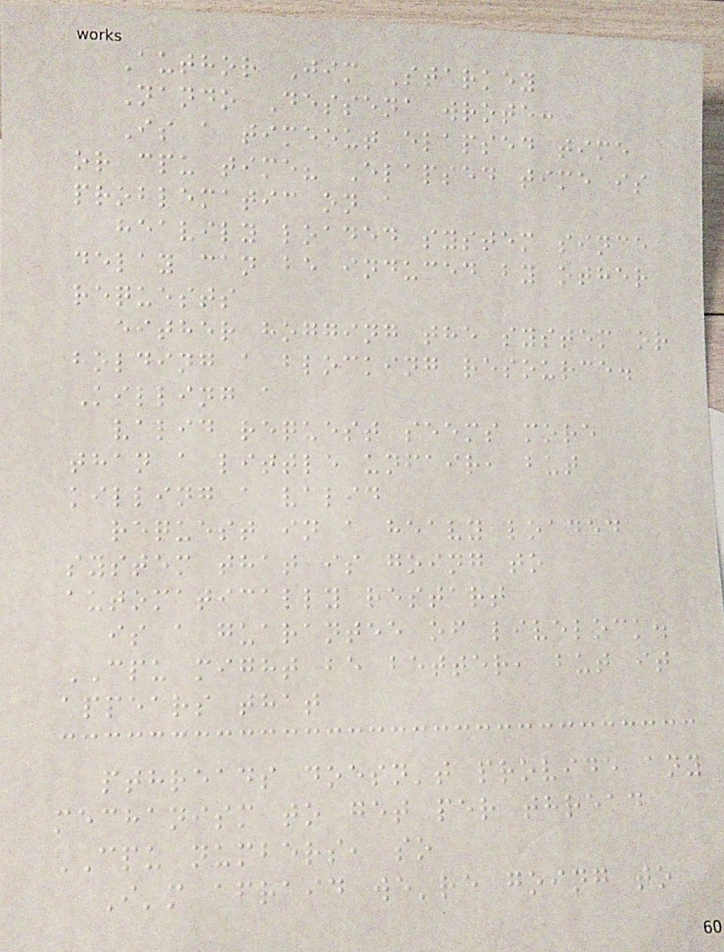Author Jim Starkey
Nando Dessena wrote:
Is a timeout elapsed time
or cpu time? Elapsed time is
problematic on a
heavily loaded system since
delay can be induced by other
requests
either hogging the system or
holding a blocking resource.
Killing a
valid request seems more
than a little unfair, but
killing a valid
request in a heavy loaded
system that is going to
automatically restart
is a guarantee of livelock.
CPU might be better, but it
appears that
pthreads doesn't provide any
mechanism to get per thread
CPU numbers, so
I'm afraid we're going to
